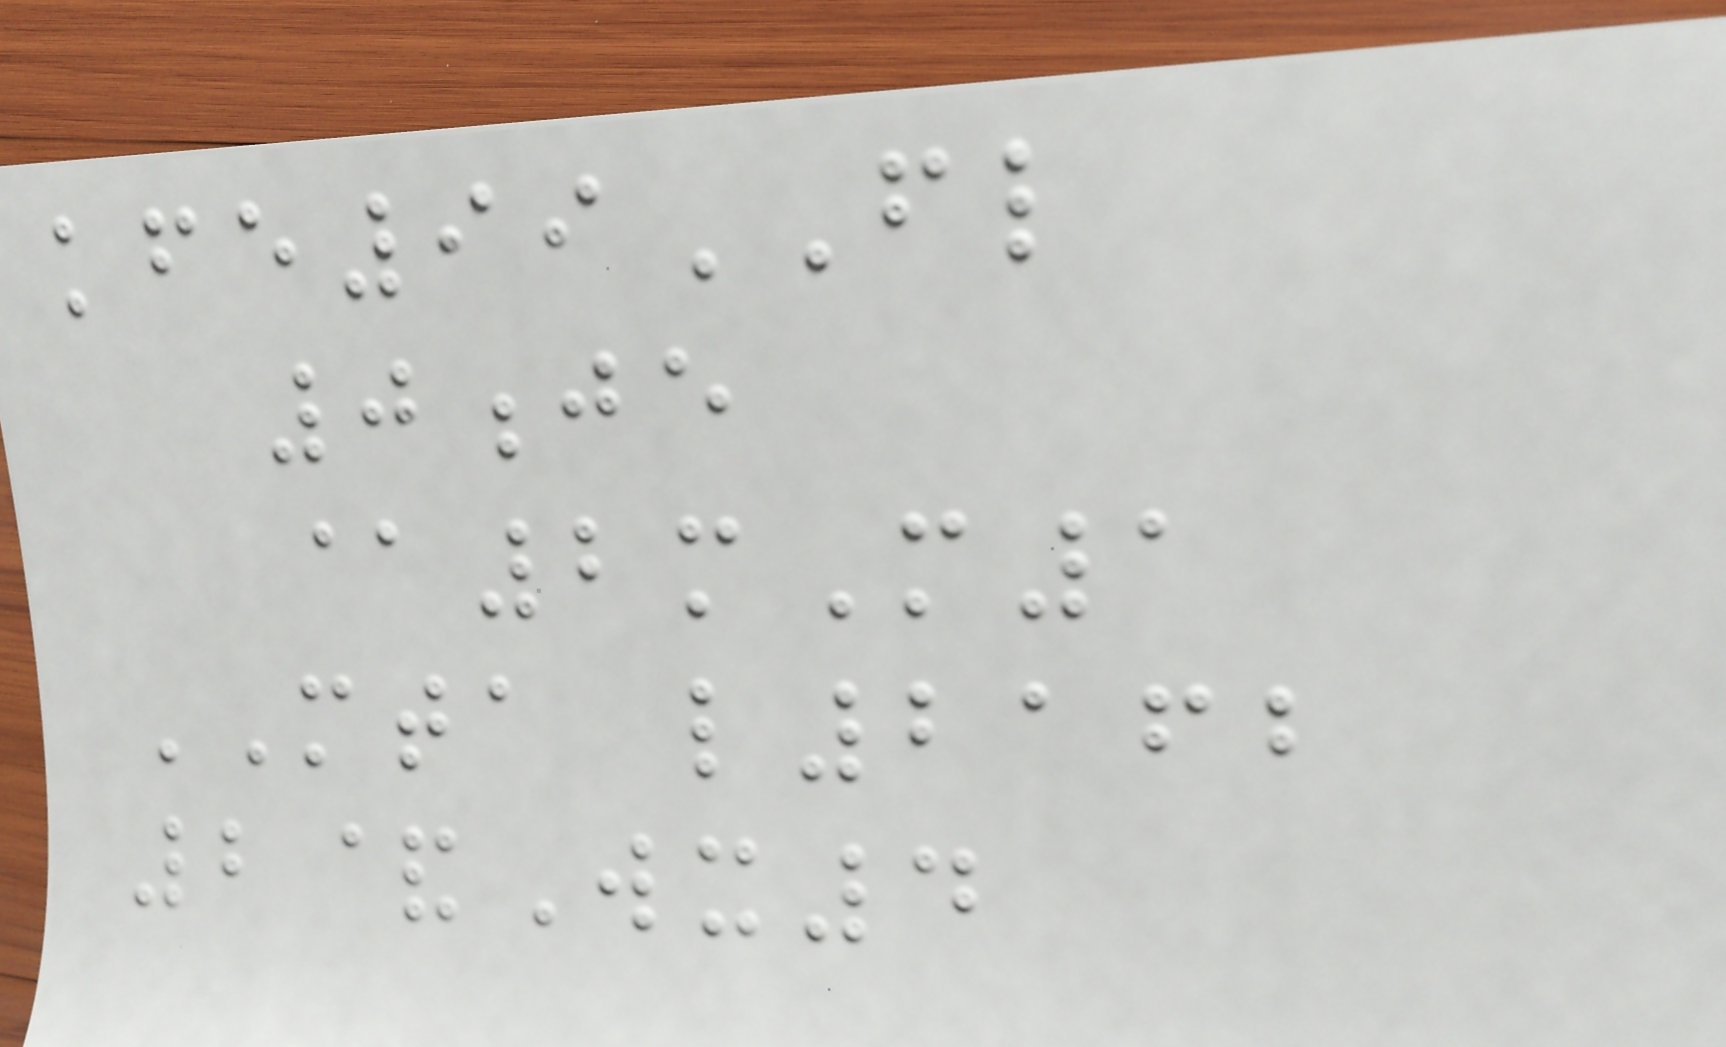kfe99FL
0je
@2mM1
MTA l2162
2&Wx4
